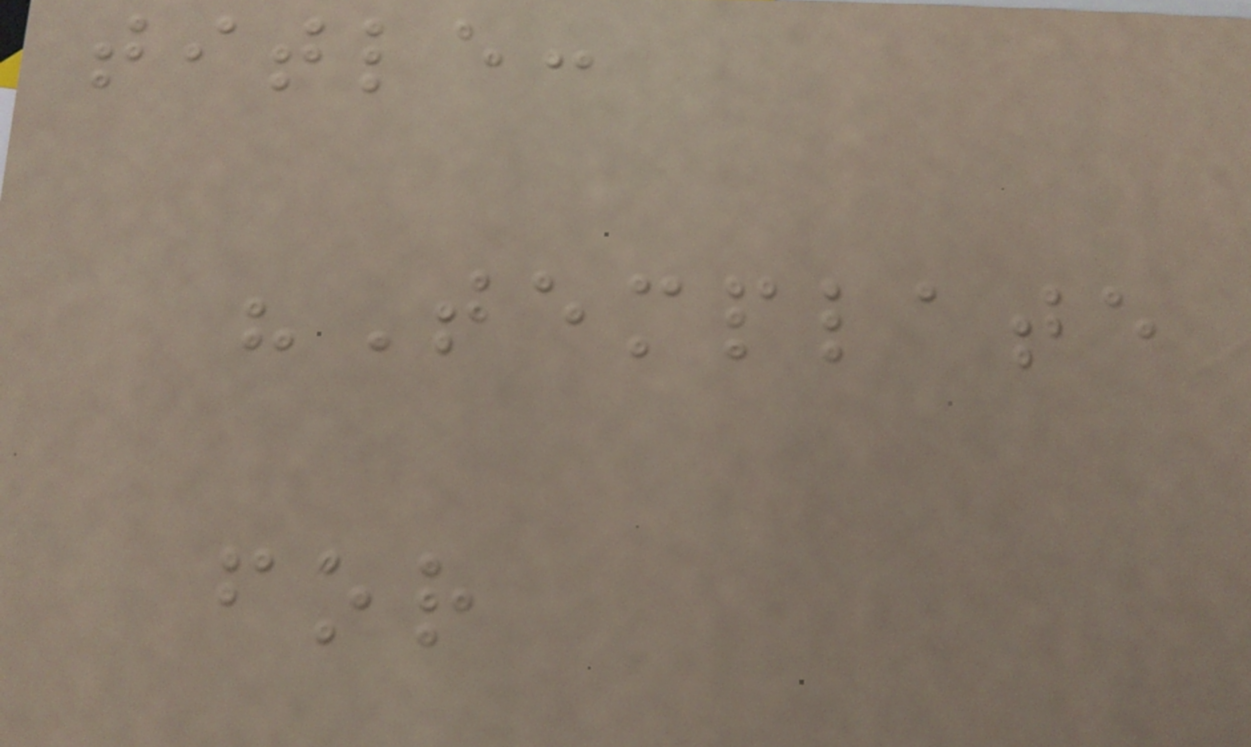title:
"Template
for
